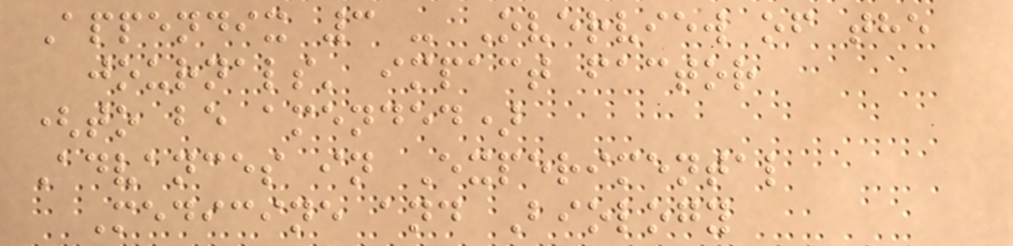Appendix 3 - Overview of the
journals' impact factor
(to be amended)
Advances in Experimental
Medicine and Biology
